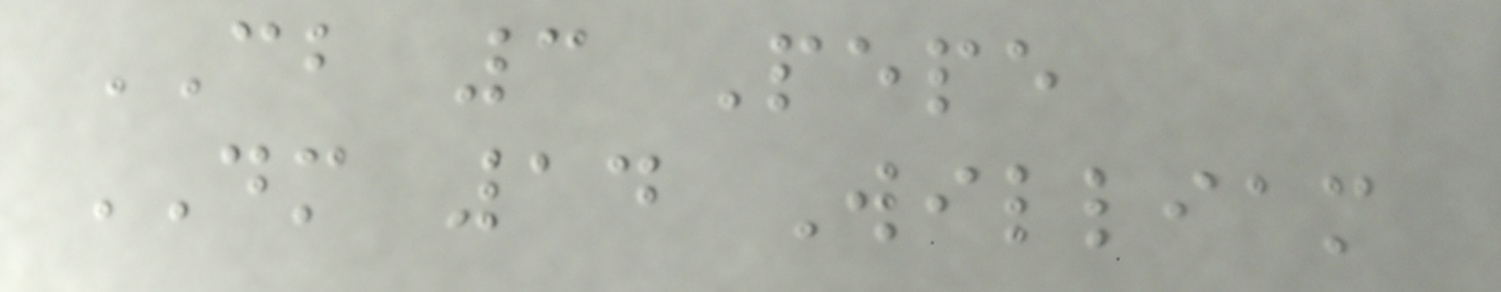CB 3 Pepe
DM 14 William
